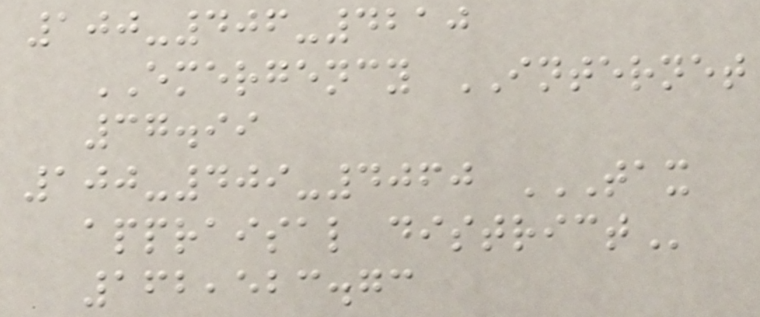100-406-4210
EMERGENCY INTERNET
37.99
100-409-4060 TAX
APPRAISAL DISTRICT
162,523.73
